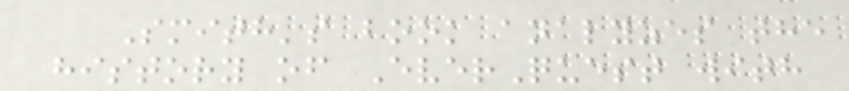Smith's book analyzes the
history of EverQuest with
